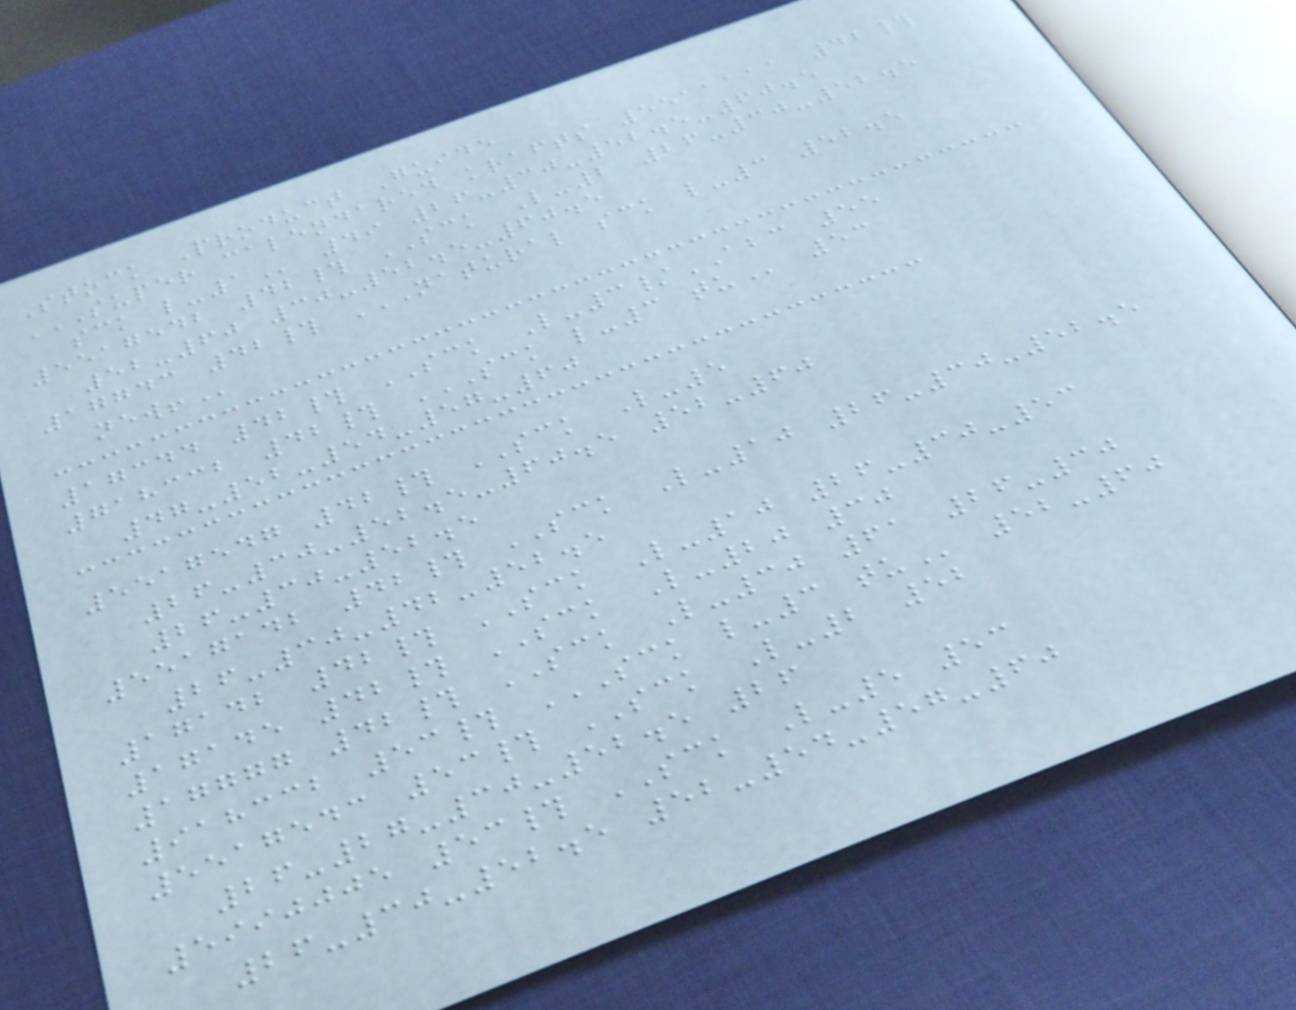Stock Product Guide
SUPER CALENDARED KRAFTS 5511111 42#
SCK L-1 49 26-30-52.5-60.5
5517542 42# SCK L-2 26-30-52.5
52-60 30-52.5-60.5
17743 42# NATURAL SCK L-3 52.5
NEW!
17344 42# SCK L-3/ABC 55
718332 42# SCK L-3 TU 53
47-52-54-57-60
5517547 42# SCK L-5
26-30-52.5-60.5 52-60
26-30-52.5
5517142 42# SCK L-10 26-30-52.5
26-30-42-52.5
17142 42# SCK L-10 26-30-53
17145 42# SCK L-20 30
17777 42# SCK L-30 61 26-30
918332 53# SCK L-3 TU 52-60
5517543 53# SCK L-2 52
26-27-30-52.5 26
5990005 53# SCK L-5 53
26-30-52.5 52-54-57-60
